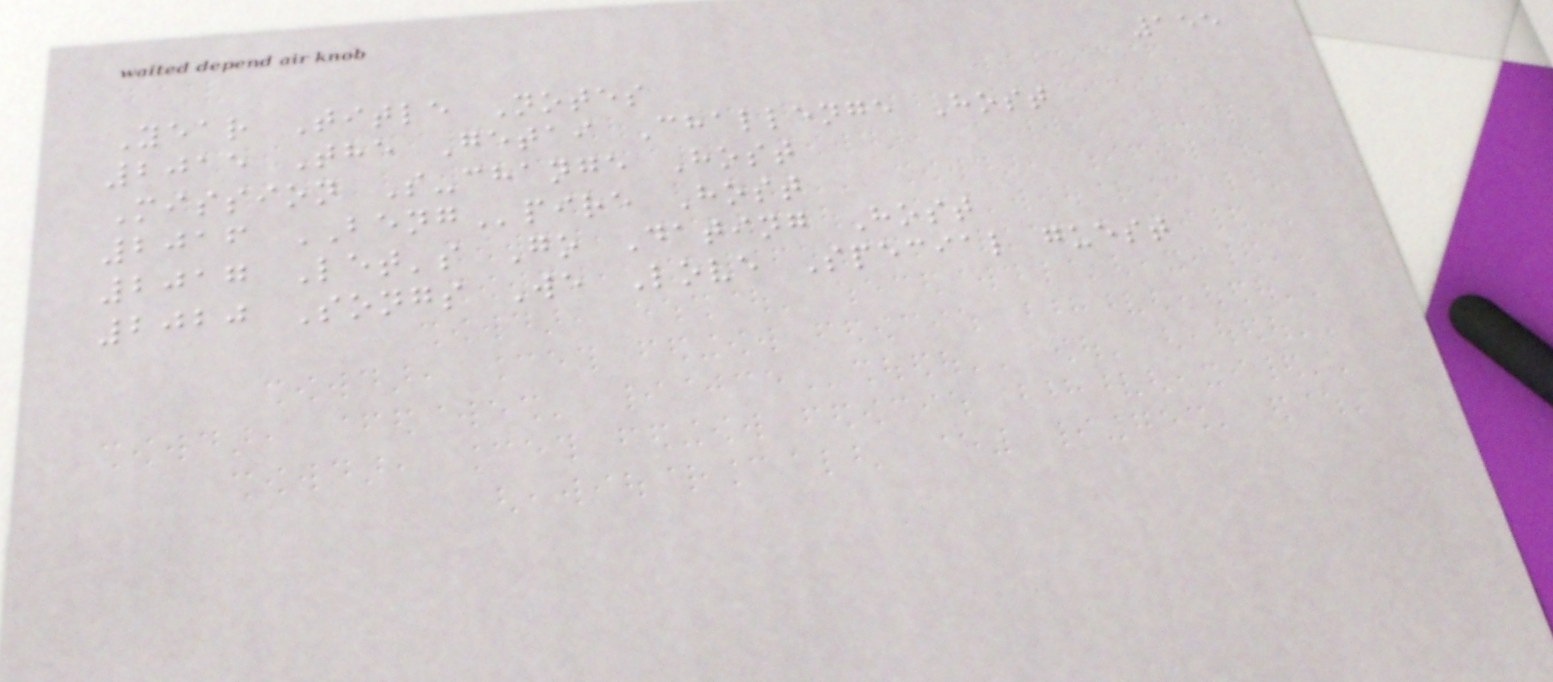155
Year Title Notes
2015 The Getai Challenge Host
Mission S-change Host
2016 BENGpire Host
2017 Let's Go Dating Host
2020 Songs We Love Special guest
